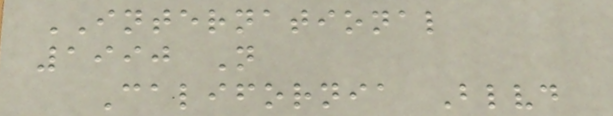INTERNATIONAL
1990 N
California Blvd
